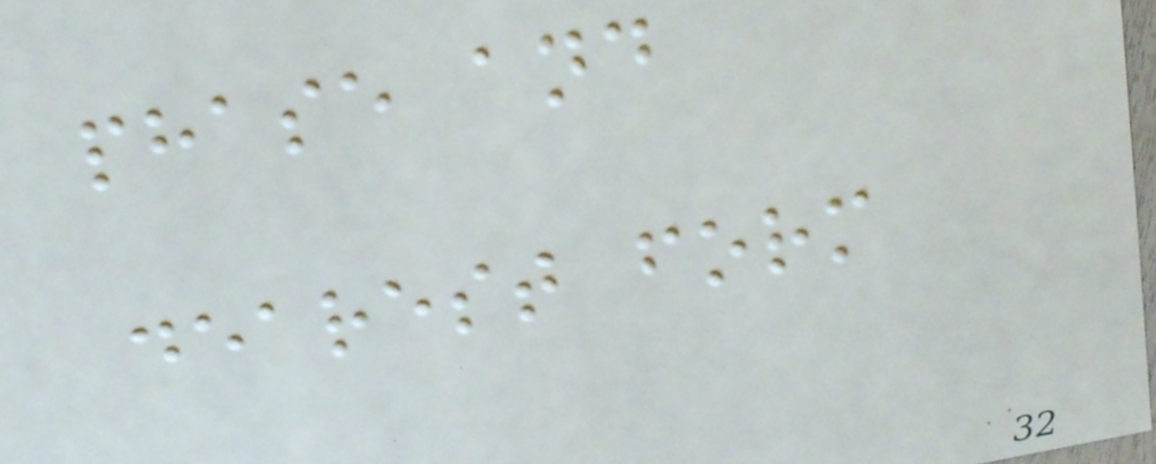phase and
dearest form
